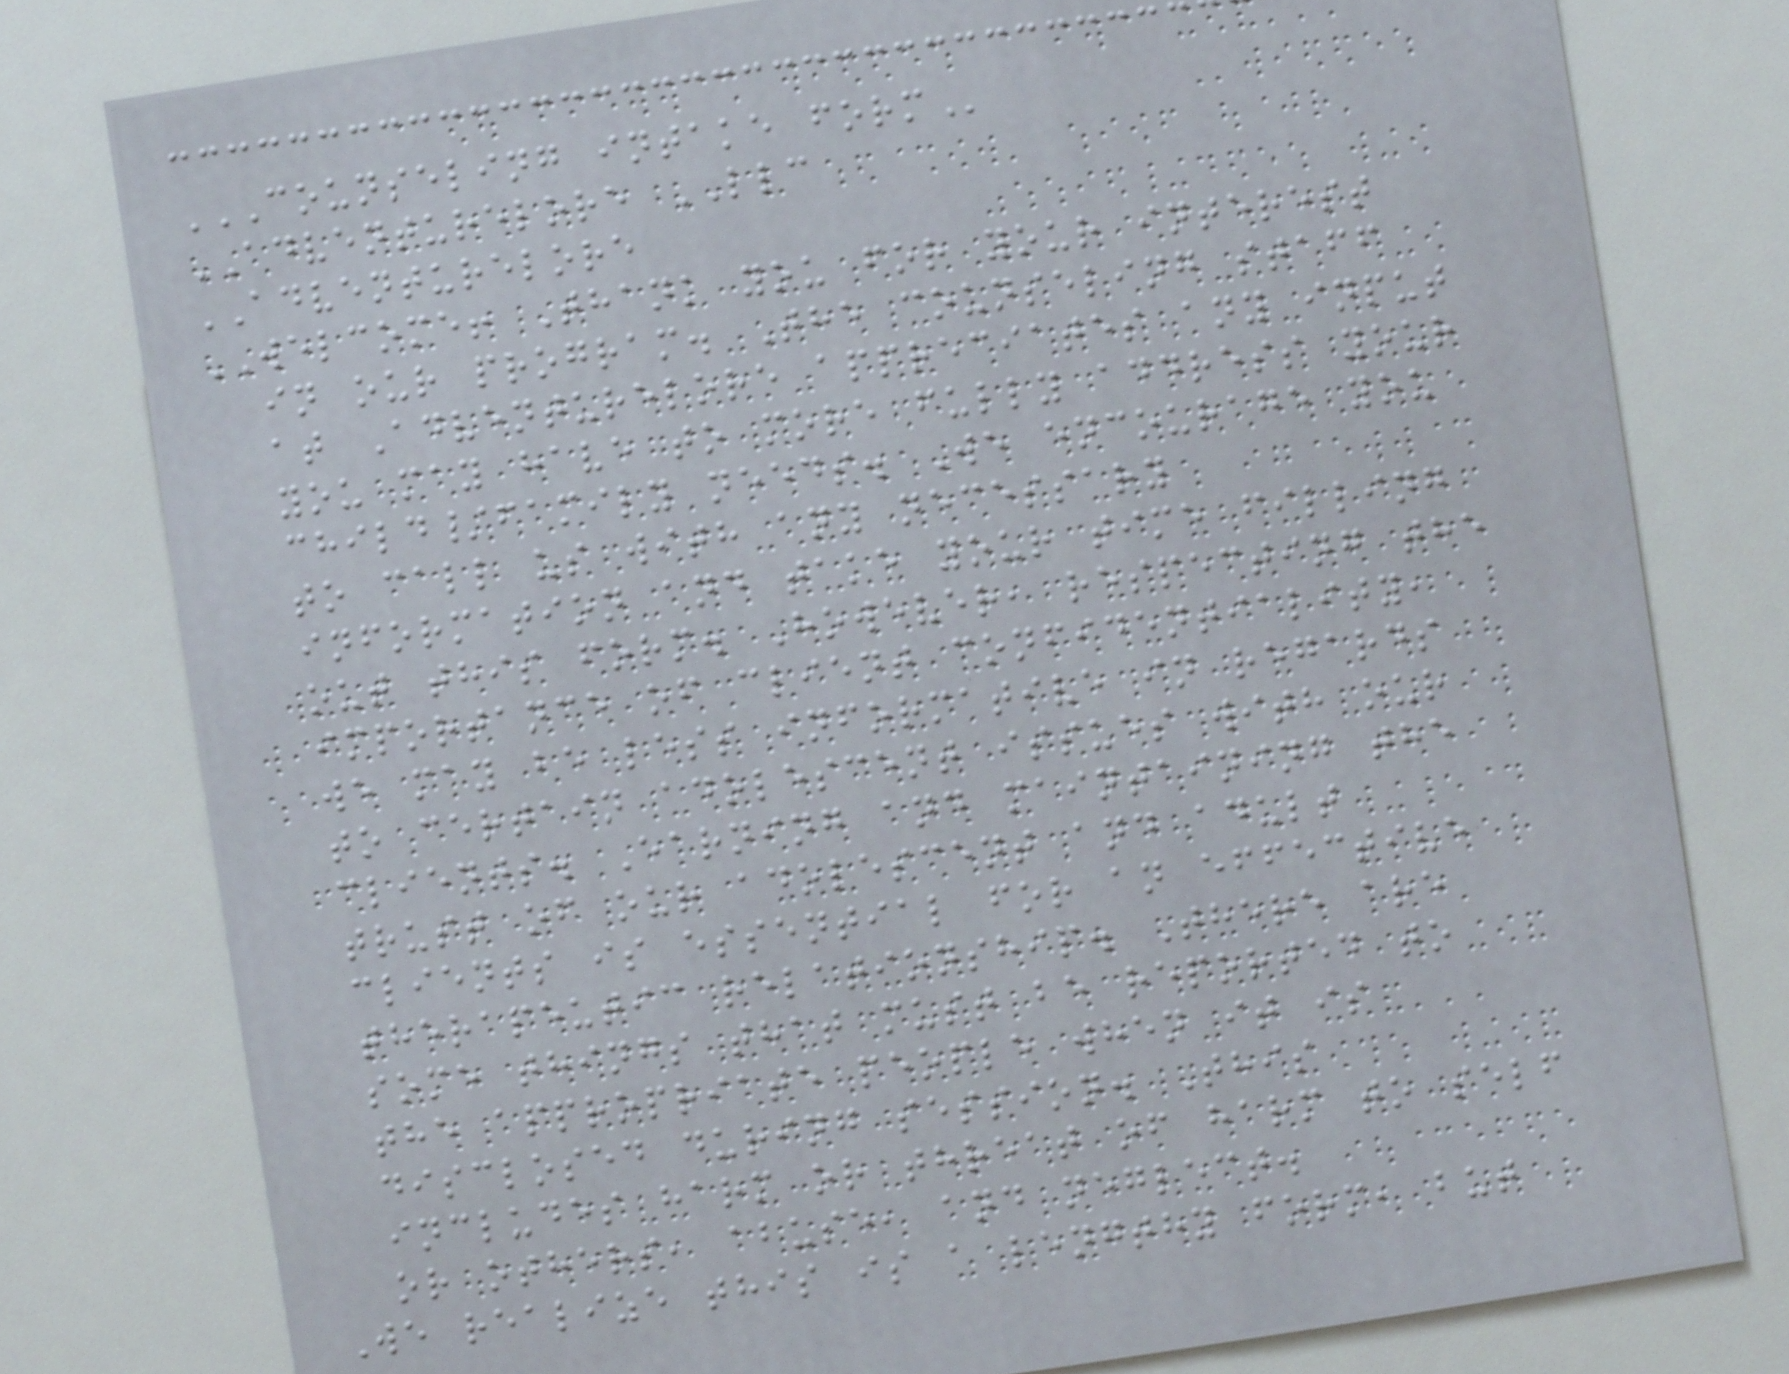COUNSELING INTAKE FORM
ADVENTURELORE LLC
ADVENTURELORE
WELCOME! Thank you for your interest
in our program. The counseling staff
at Adventurelore appreciates any input
you may have to more fully address your
child/family needs. We encourage you
to call us with any necessary
information and take your time filling
out this form. However, respecting the
importance of client confidentiality,
we may be less informative in regards
to certain adolescent issues with our
clients. Earning and maintaining the
trust of our adolescent and adult
clients is essential for an effective
therapeutic relationship. There are
some things that must be reported to
the appropriate people when it is
disclosed during session. This
includes harm or threat of harm to self
or others, abuse, and neglect.
We realize this is a lengthy form, but
